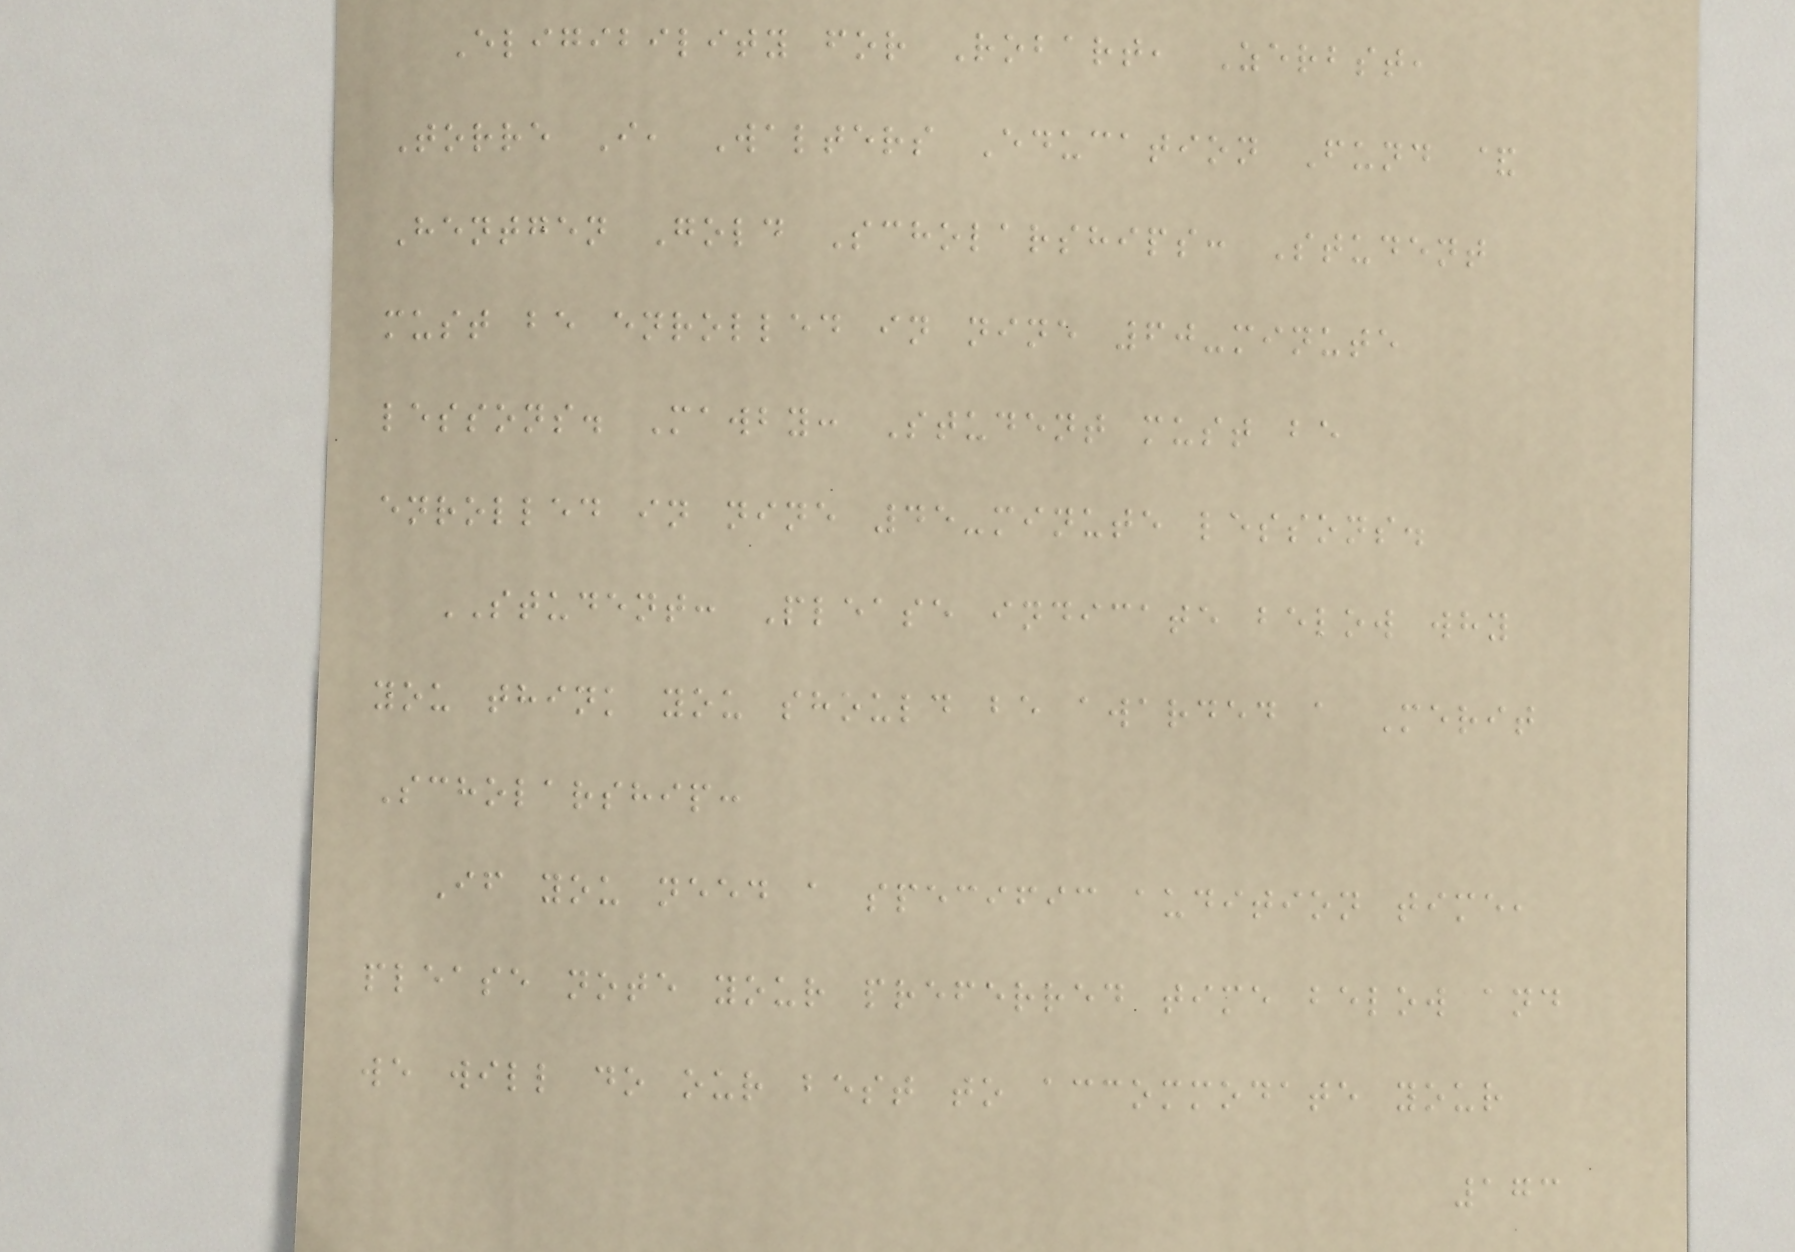Eligibility for Robart, Zerbst,
Torre I, Walters Education Fund &
Hentgen Gold Scholarships: Student
must be enrolled in nine 60-minute
lessons. Mawby: Student must be
enrolled in nine 45-minute lessons.
STUDENT: Please indicate below why
you think you should be awarded a Merit
Scholarship:
If you need a specific audition time,
please note your preferred time below and
we will do our best to accommodate your
173
